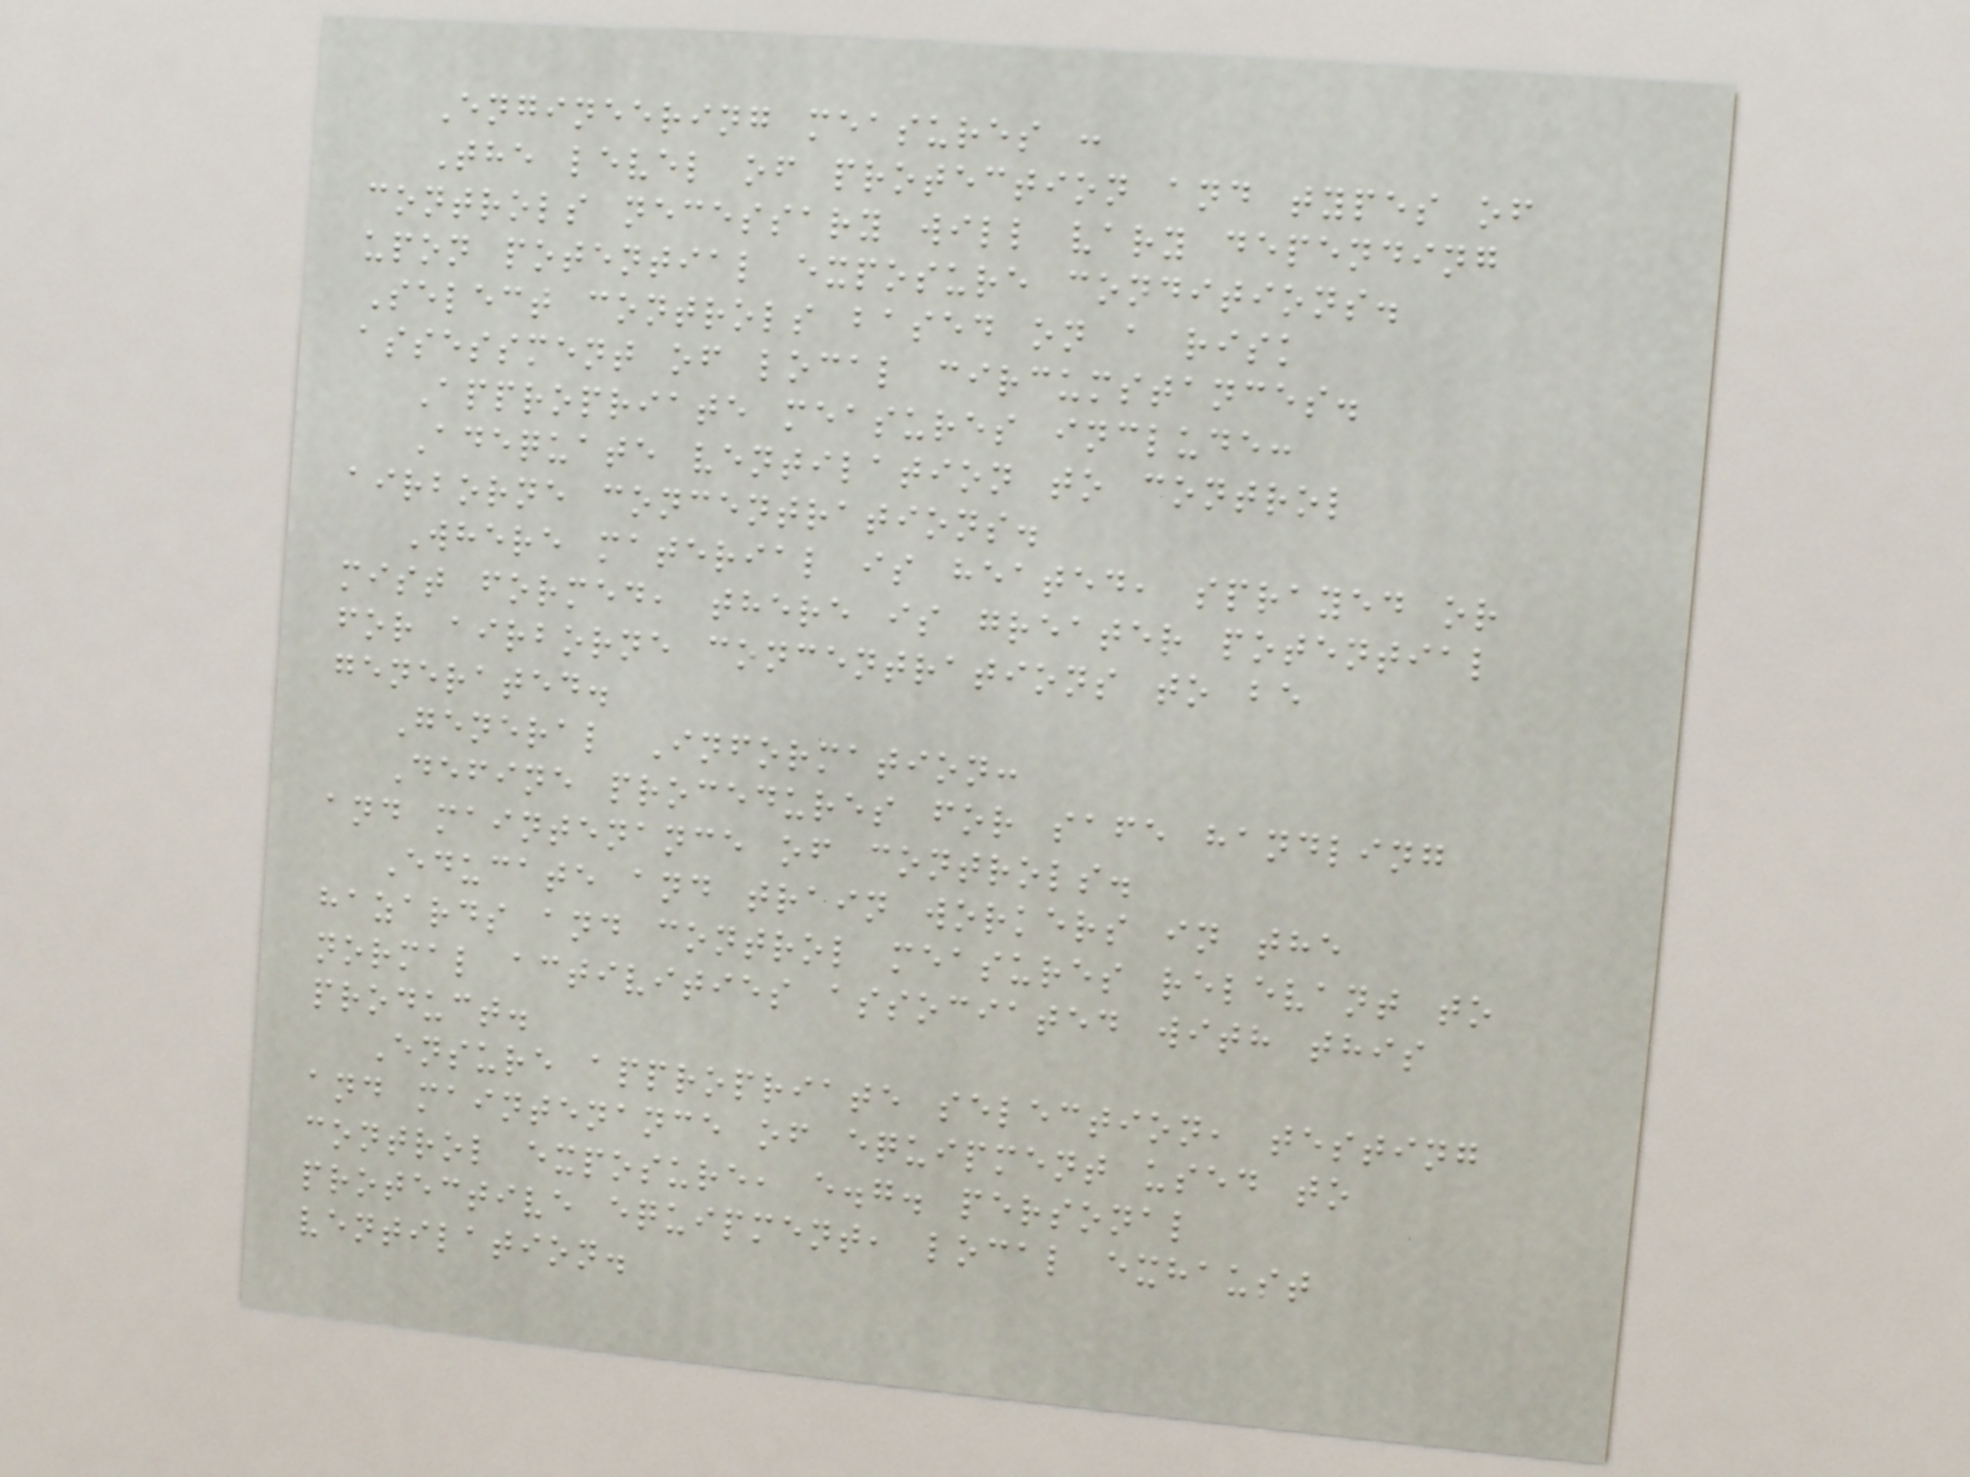Engineering measures :
The level of protection and types of
controls necessary will vary depending
upon potential exposure conditions.
Select controls based on a risk
assessment of local circumstances.
Appropriate measures include:
Adequate ventilation to control
airborne concentrations.
Where material is heated, sprayed or
mist formed, there is greater potential
for airborne concentrations to be
generated.
General Information:
Define procedures for safe handling
and maintenance of controls.
Educate and train workers in the
hazards and control measures relevant to
normal activities associated with this
product.
Ensure appropriate selection, testing
and maintenance of equipment used to
control exposure, e.g. personal
protective equipment, local exhaust
ventilation.
